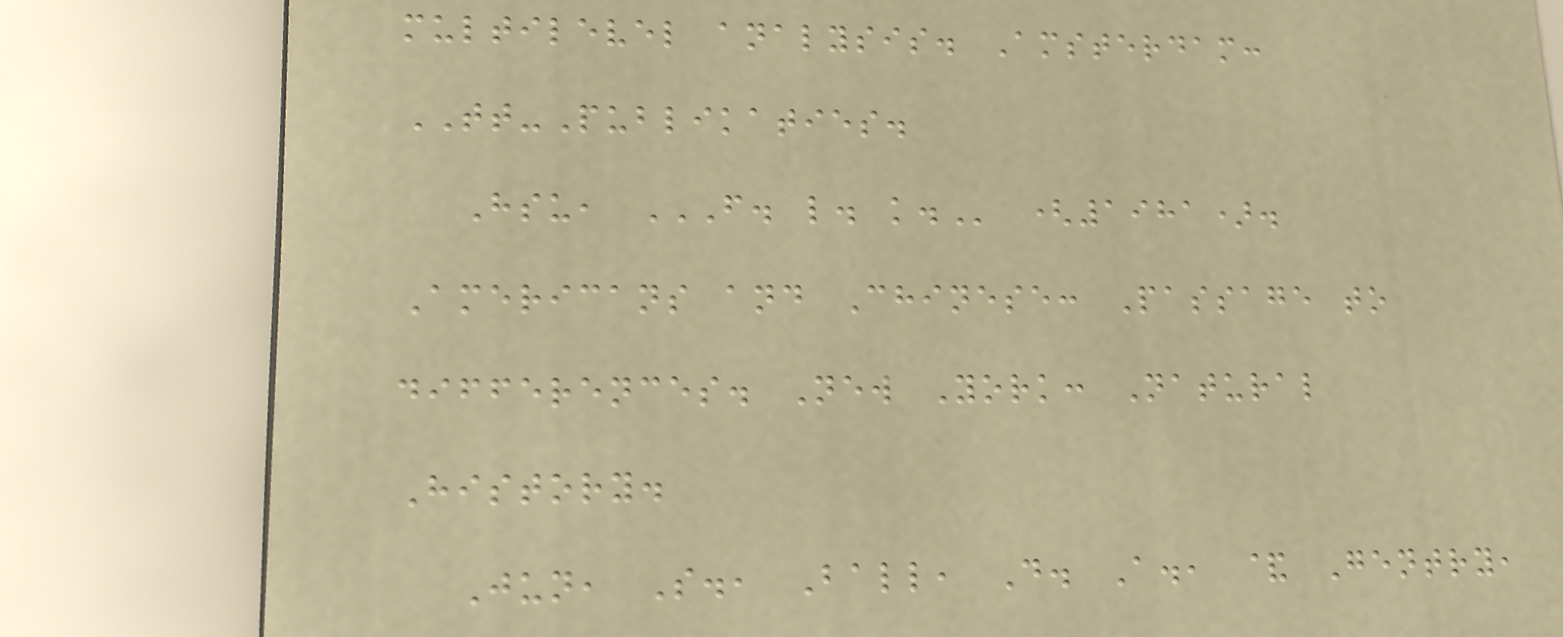multilevel analysis. Amsterdam:
TT-Publikaties.
Hsu, F. L. K. (1981).
Americans and Chinese: Passage to
differences. New York: Natural
History.
Jun, S., Ball, D. A., & Gentry,
